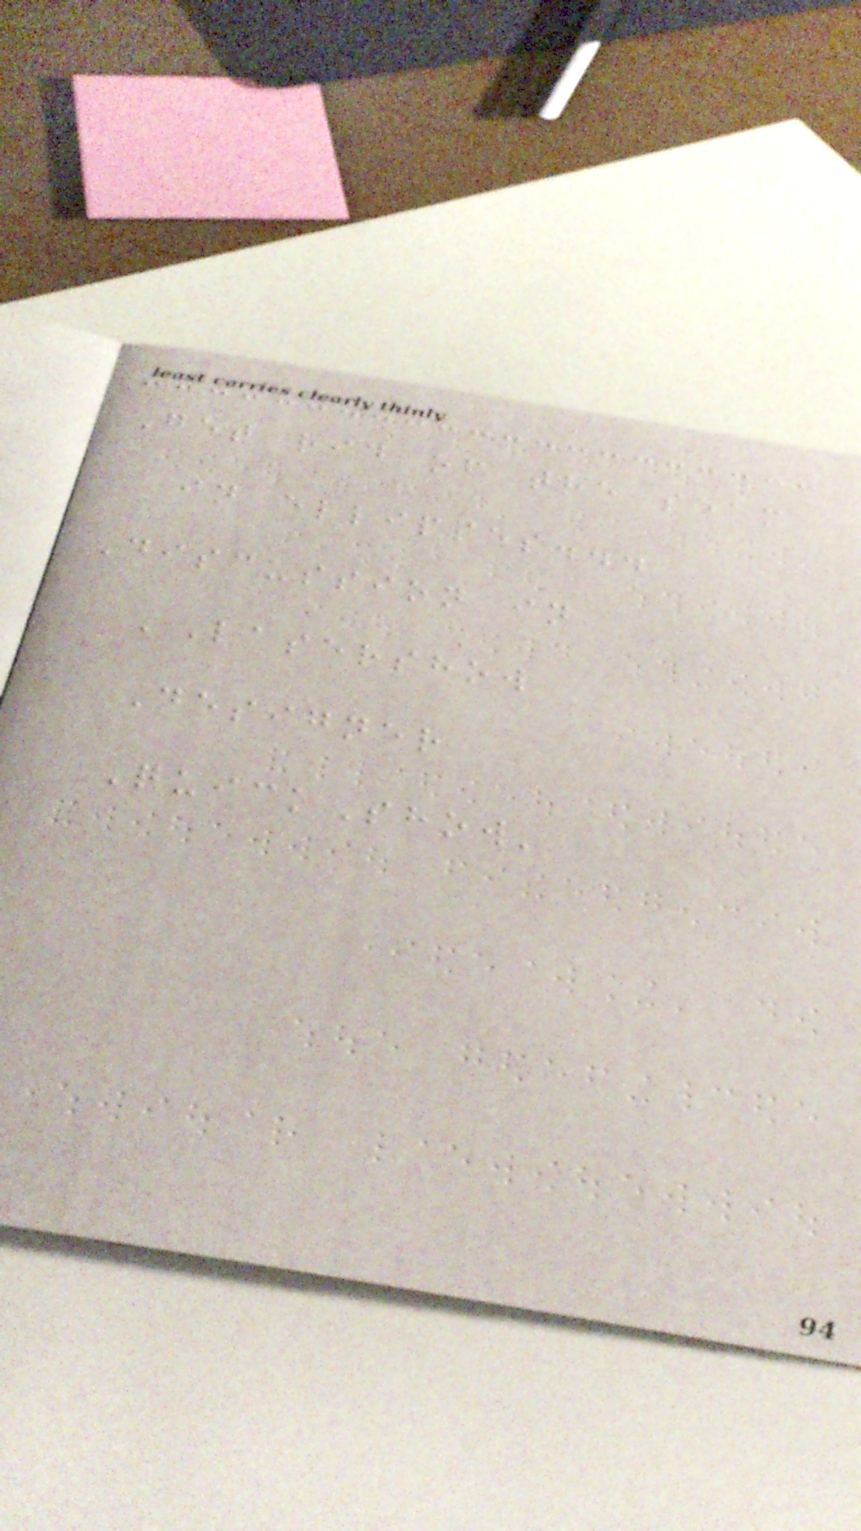Get rid of the seam
in ellipses...
Discussion in
'Lasershow
Designer
QuickShow'
